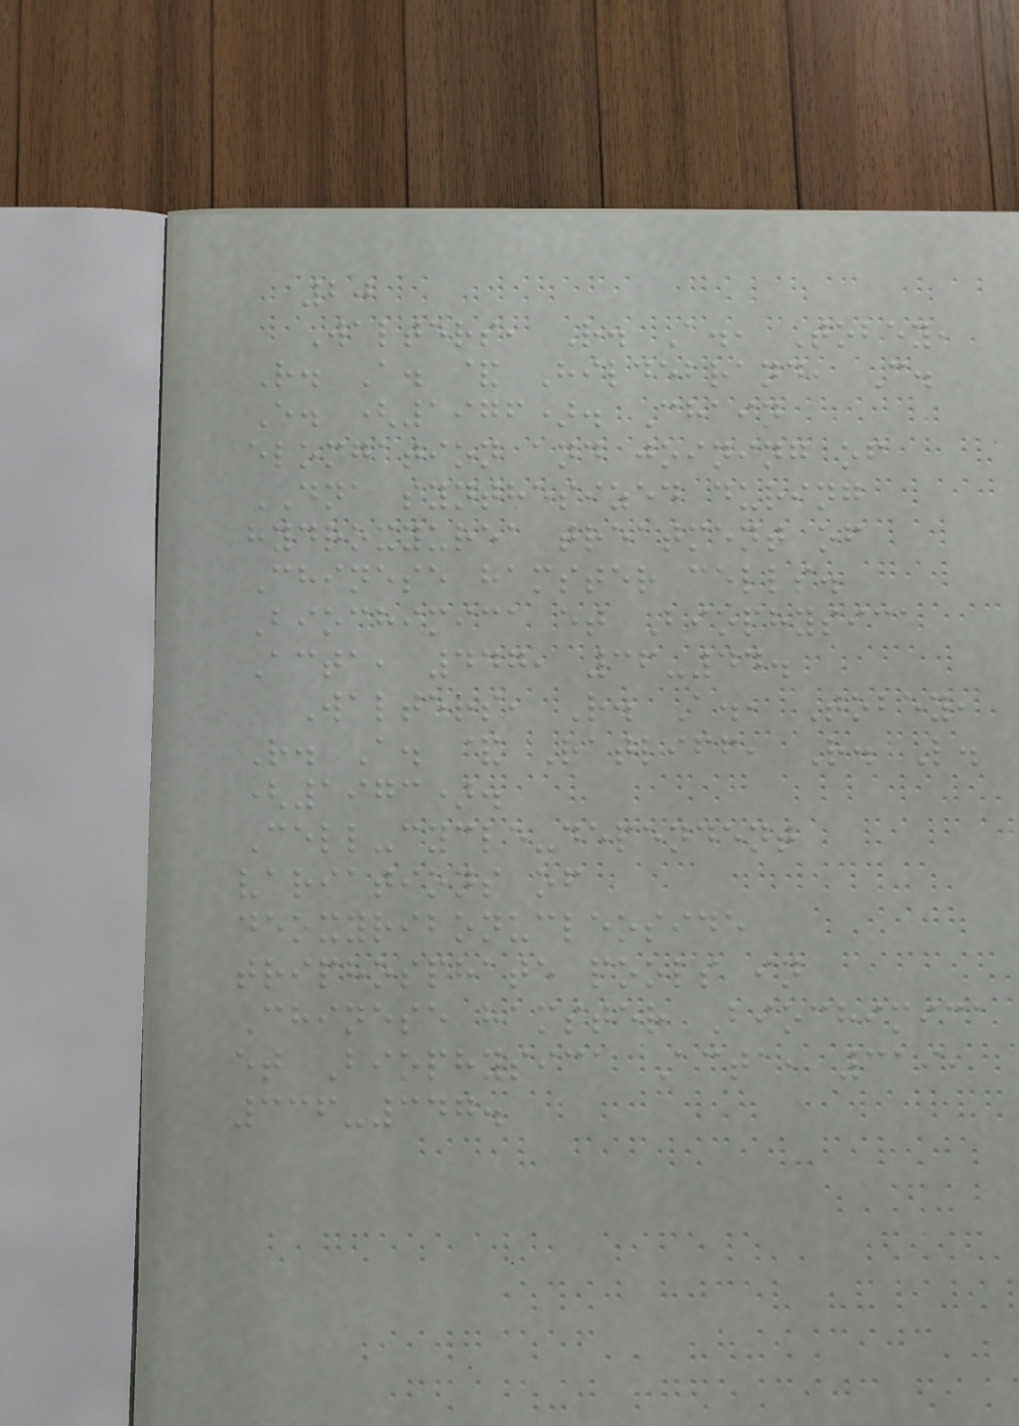20
Walters, R. A., Tobey,
R. A. & Hildebrand, C.
E. (1976). Chain
elongation and joining of
DNA synthesized during
hydroxyurea treatment of
Chinese hamster cells.
Biochimica et Biophysica
Acta, 447, 36-44.
Walters, R. A., Tobey,
R. A. & Ratliff, R. L.
(1973).
Cell-cycle-dependent
variations of
deoxyribonucleoside
triphosphate pools in
Chinese hamster Biochimica
et Biophysica Acta, 319,
336-347.
